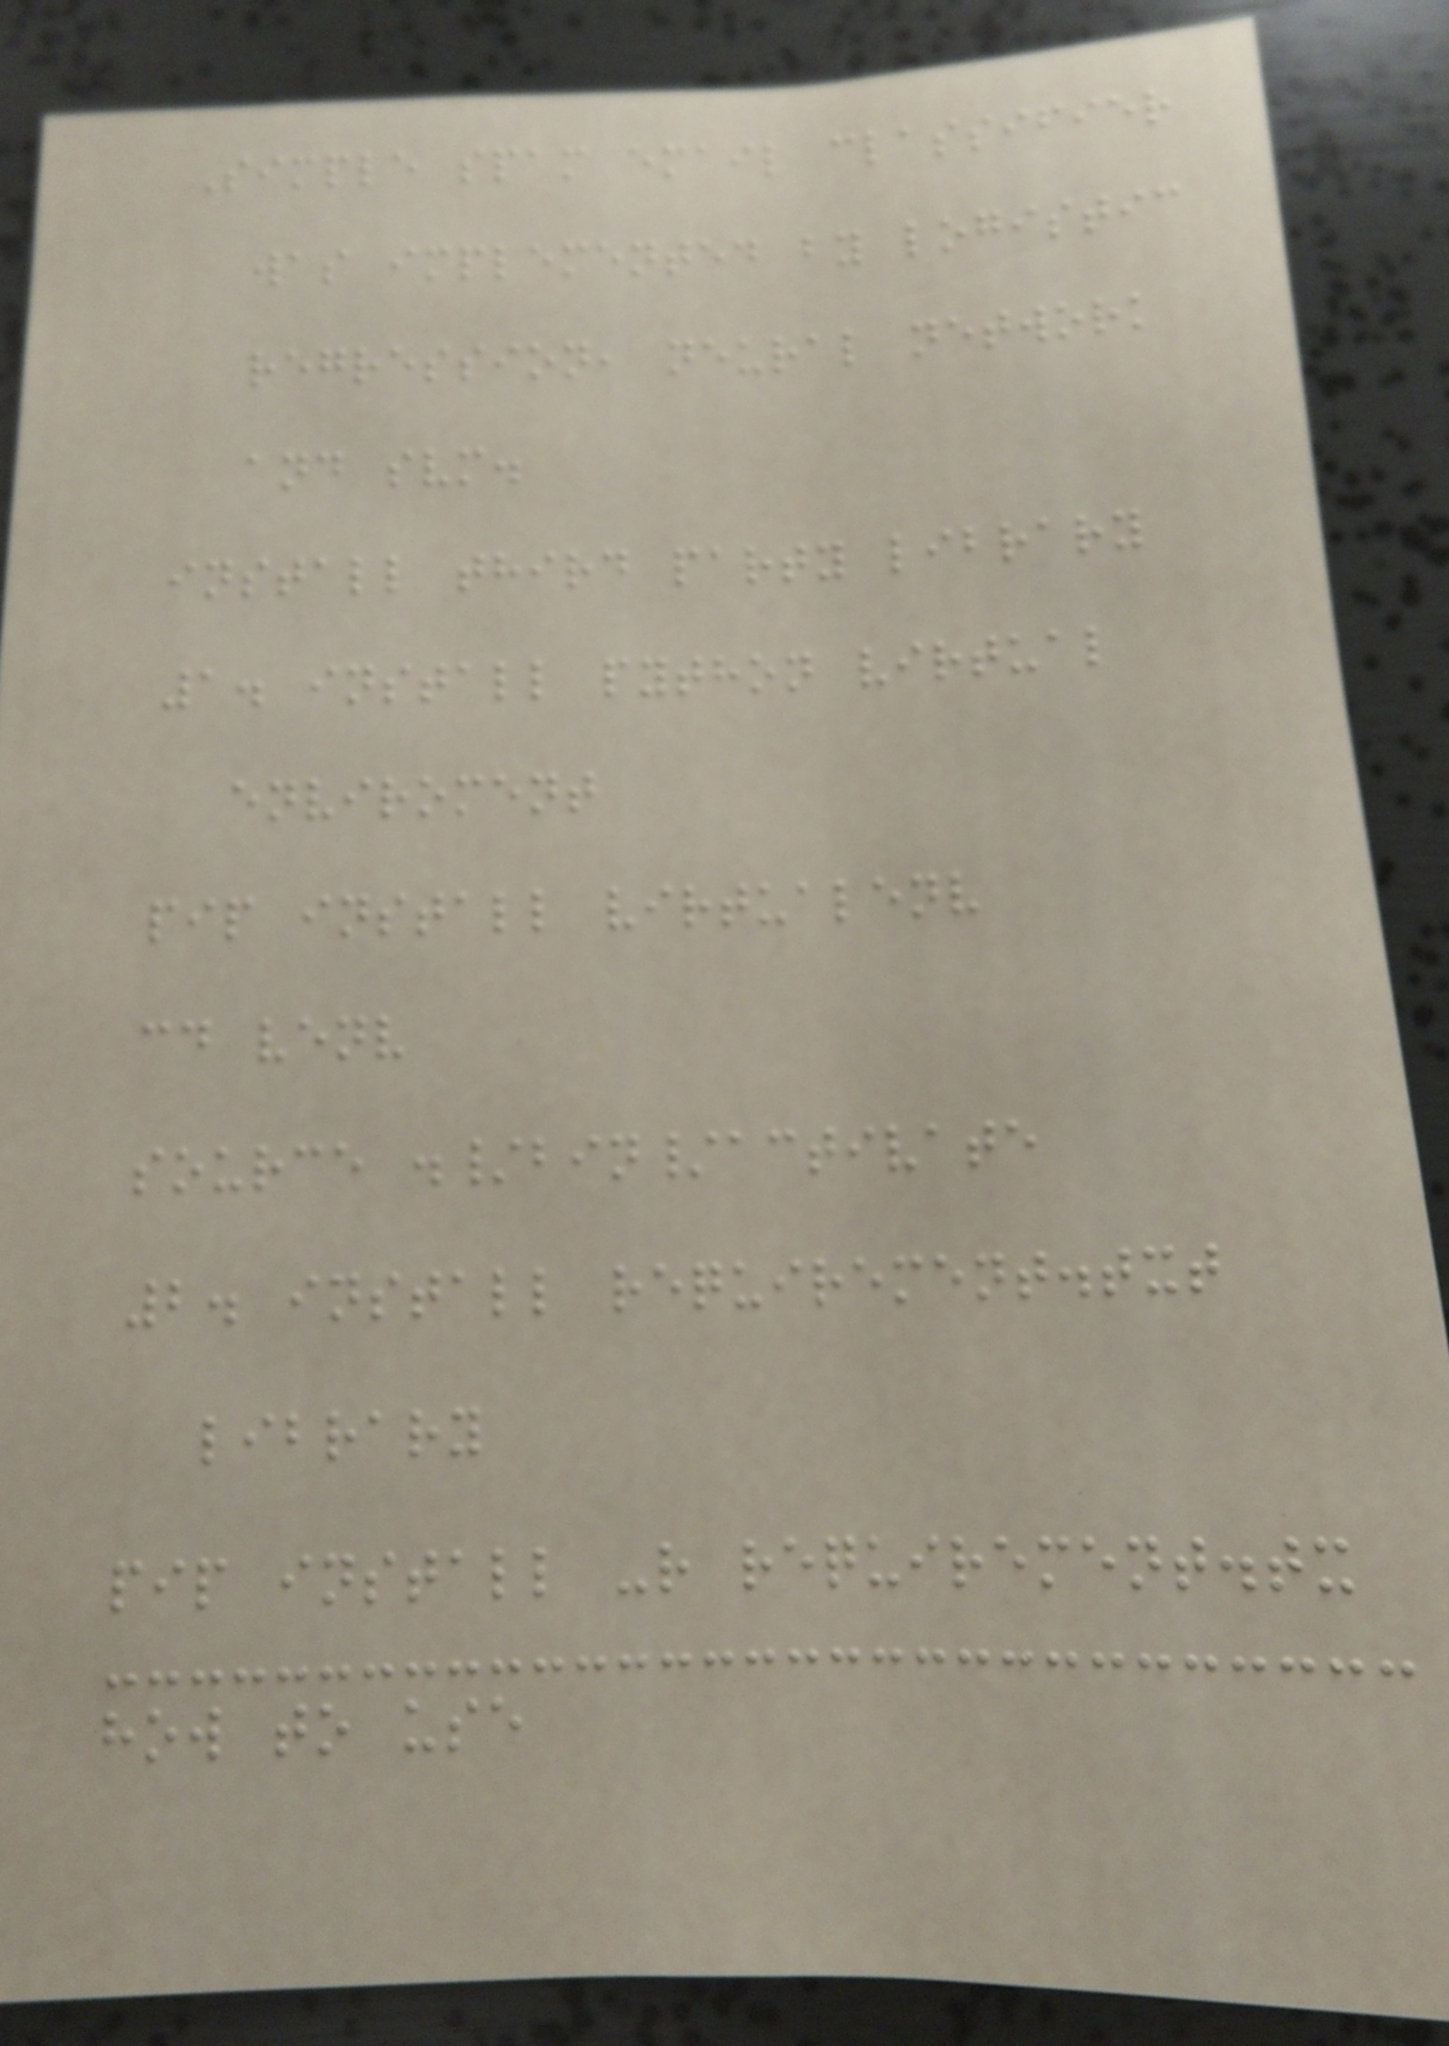Simple spam email classifier
was implemented by logistic
regression, neural network
and svm.
install third party library
1. install python virtual
enviroment
pip install virtualenv
cd venv
source ./bin/activate
2. install requirement.txt
library
pip install -r requirement.tx
how to use
